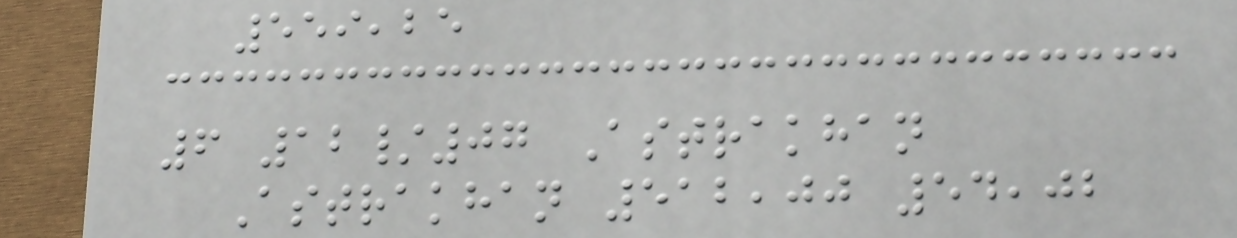559,25
6 12/07 Astrakhan
Astrakhan 512,00 54,02
